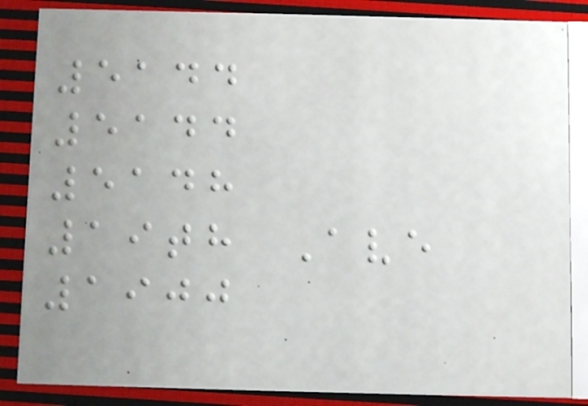5144
5144
5148
19th Ave
1900
